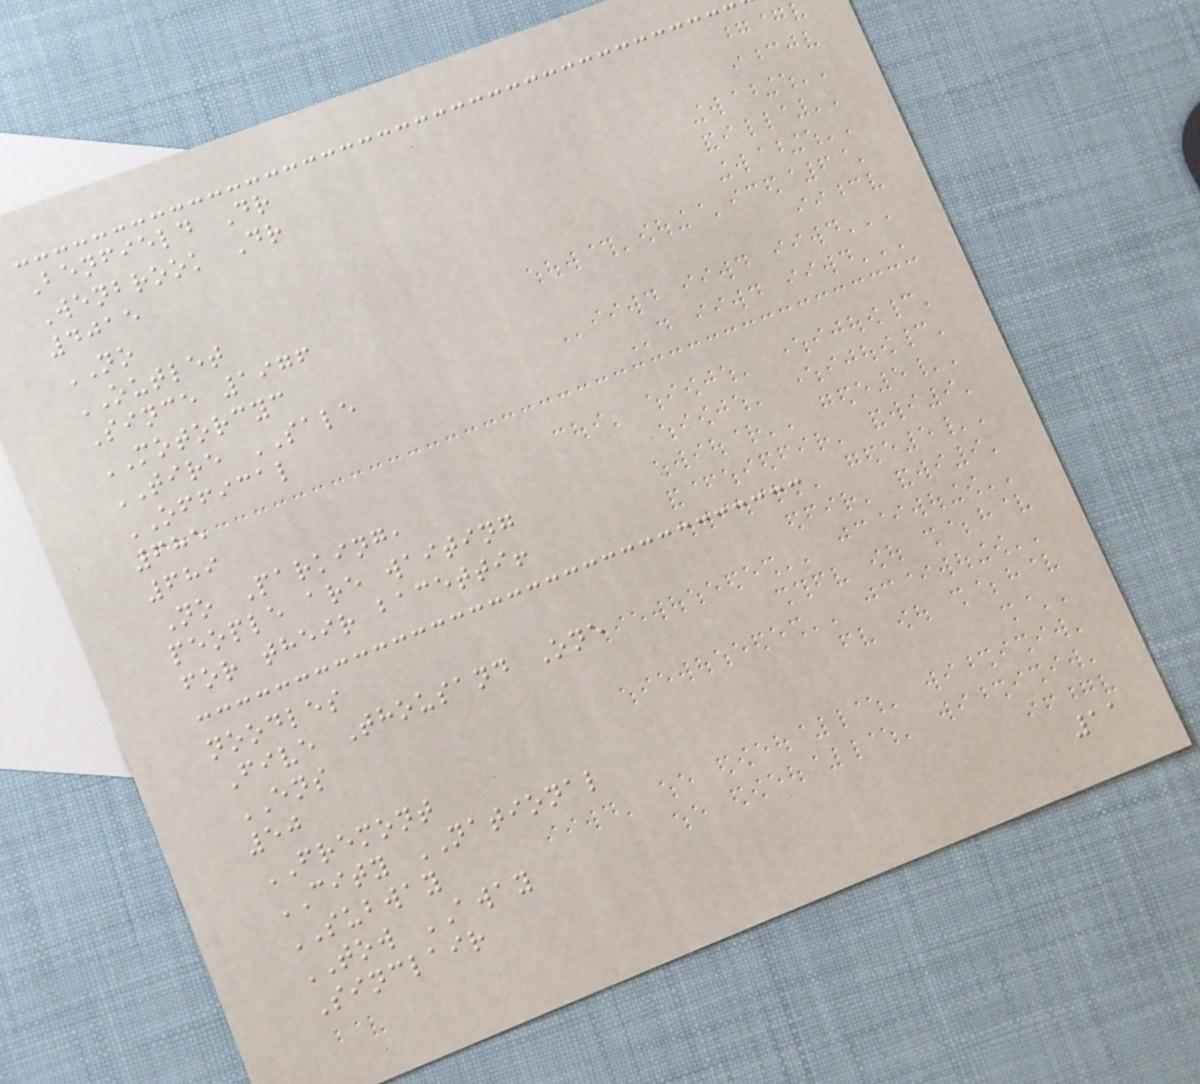Benfield Dr
Wenbrook Dr
4015
NO
OUTLET
Since 1976
MOTORCYC
TIRE SALE
OFFICAL
685
689
No Parking,
people are waiting
for their bacetti!
noodles
Five Thousand One
ENS
50
FREMONT
CITY NATIONAL
SUBWAY
TOW AWAY
Sinclair
11
